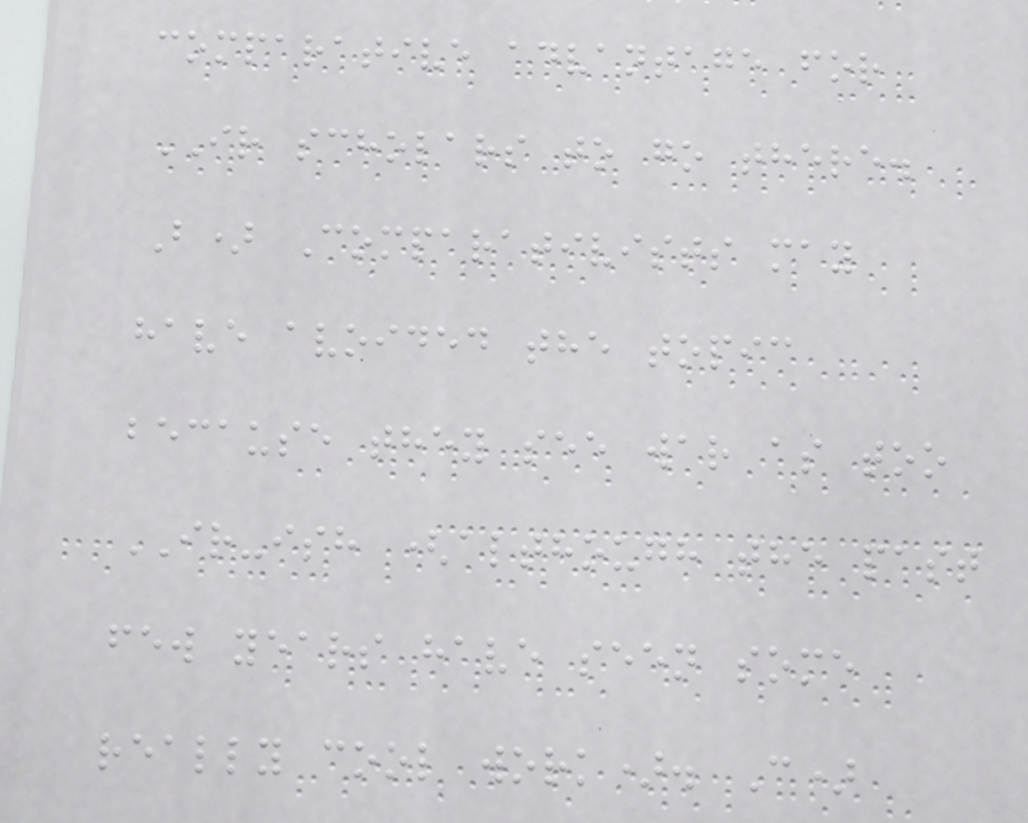comparative advantage for
IR scholars to go there.
B) Comparativists may
have avoided the topic
because they see war as too
IR-ish (although the past
few years have seen some
really cool work). C)
